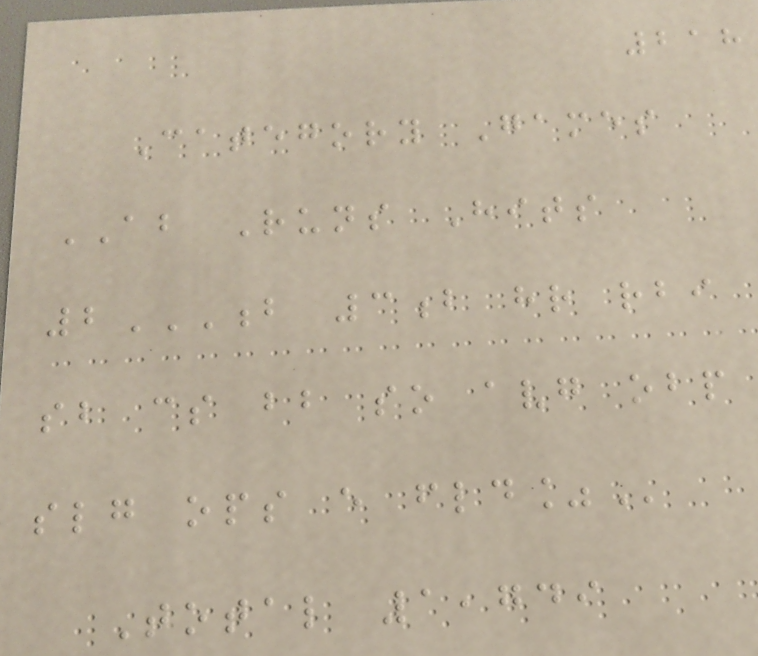218
Category Games
AB Runs Hits
2B 3B HR RBI
SB CS BB SO AVG OBP
SLG OPS E FLD%
Total 1,749
